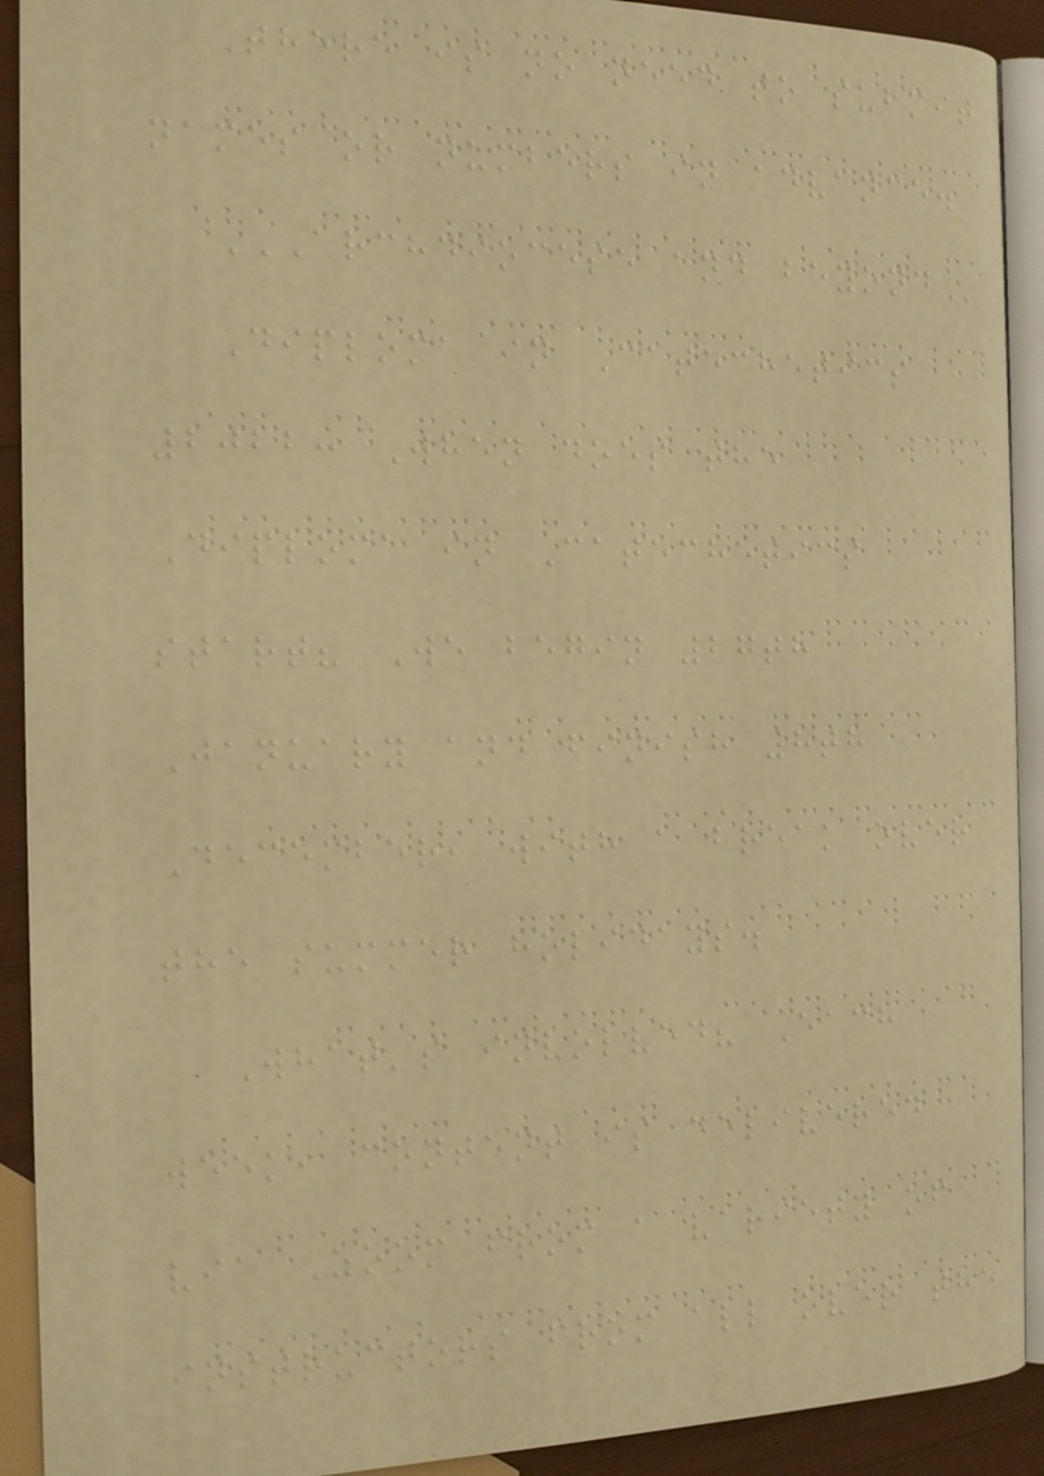There is no need to submit
names or numbers in advance.
ARCHDIOCESE AND BEYOND
Diploma in Catechetics
2022: When does the
Diploma in Catechetics
start? We begin 27th
January and finish 8th
December, with a break over
the summer holidays.
What's involved? Each
week, content is delivered
via Zoom from a variety of
instructors from all over the
